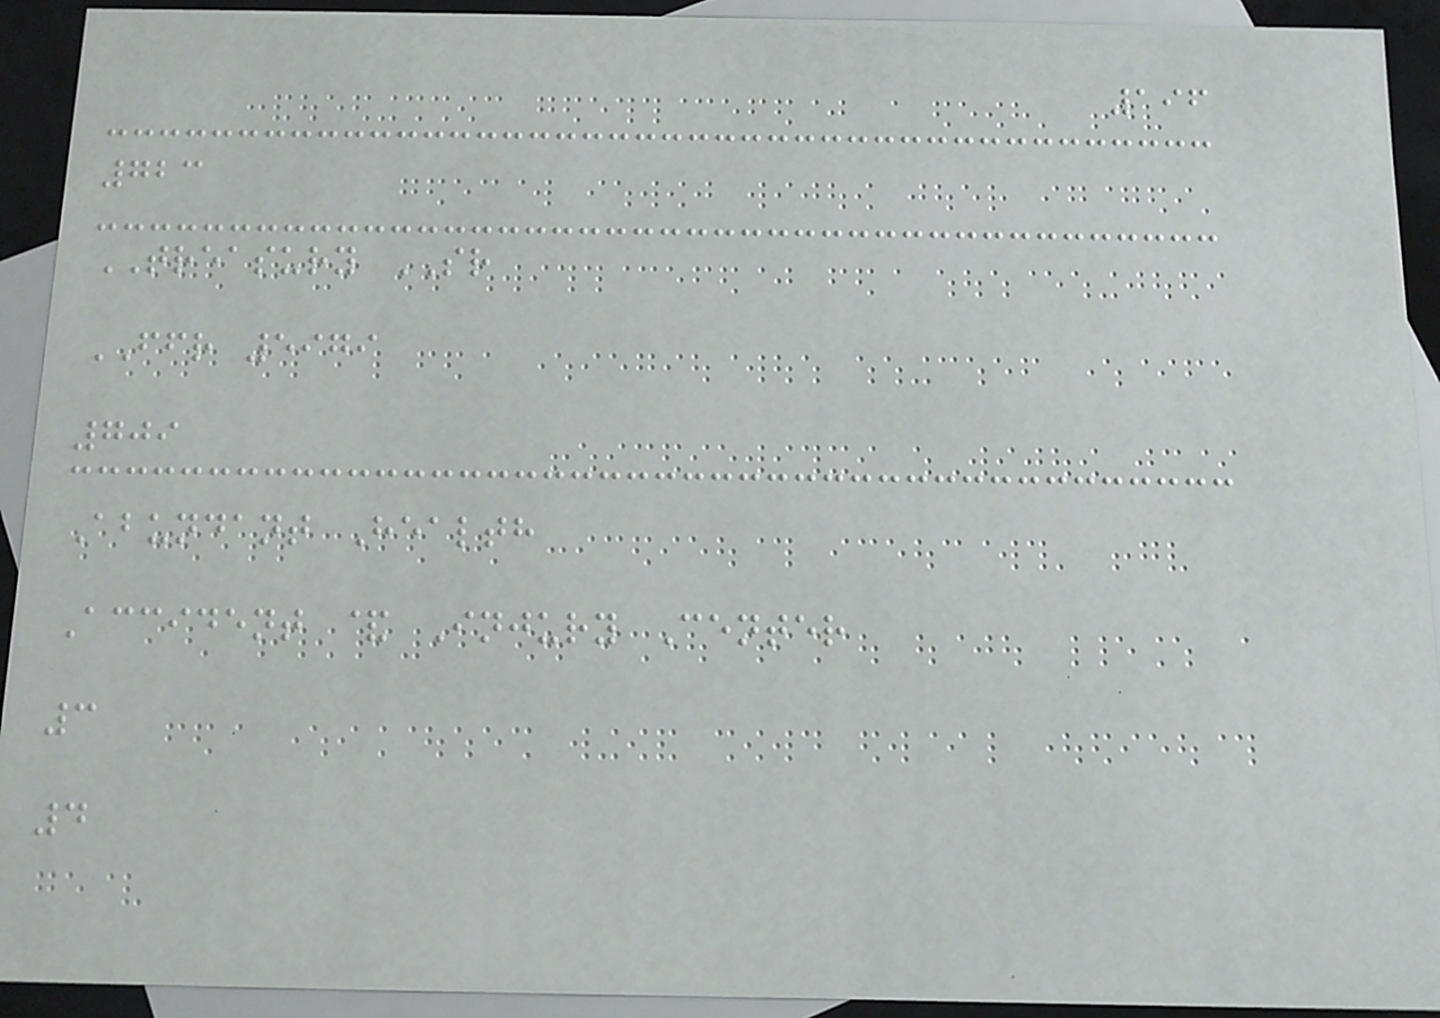196
723
TREASURY SR
FFR 5979
709
Abundant Health
Accident & Injury Center
3
4
